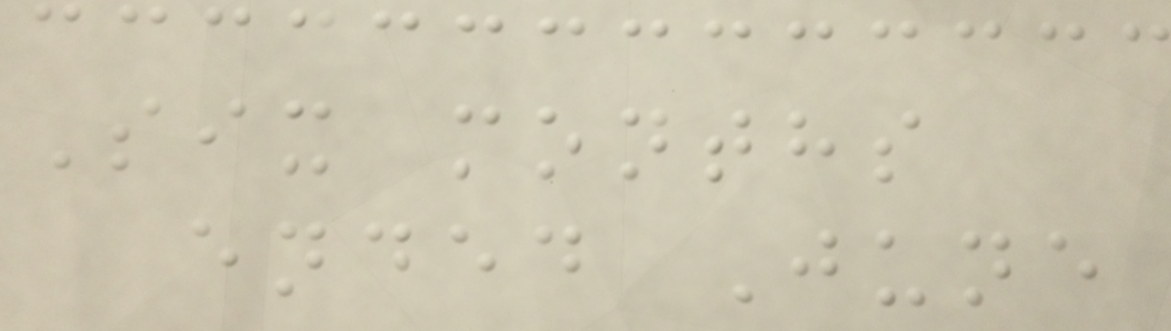Six months
ended June
